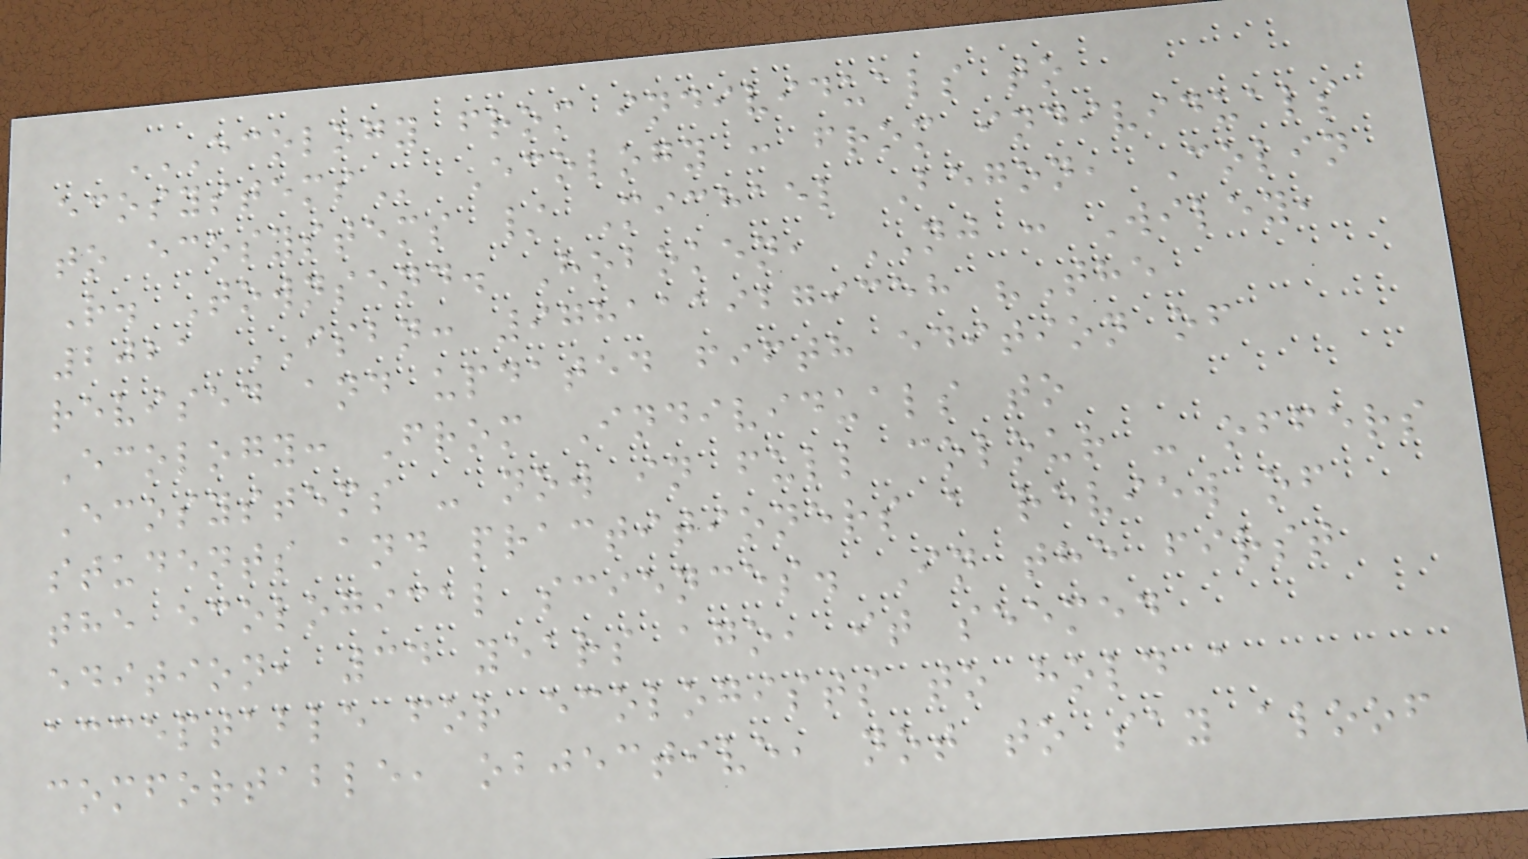ECOLOGY FROM INDIVIDUALS TO
ECOSYSTEMS Ecology : from individuals
to ecosystems / Michael Begon, Colin
R. Townsend. Hoboken, NJ : Wiley,
2021 ISBN: 9781119279358 "The
revised and updated fifth edition of
Ecology: From Individuals to
Ecosystems - now in full colour - offers
students and practitioners a review of
the ecological sciences. In the first
edition, 34 years ago, it seemed
acceptable for ecologists to hold a
comfortable, objective, not to say aloof
